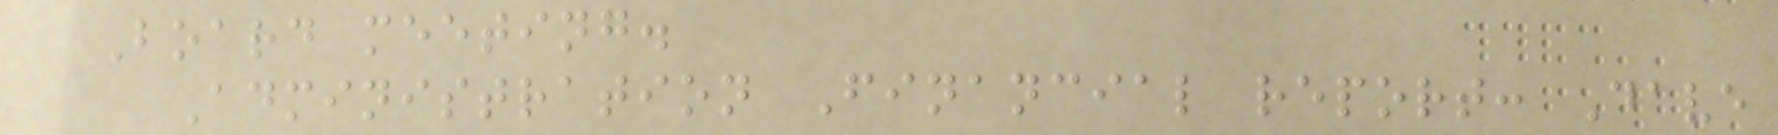Board meeting.
Administration Financial report: Dave
